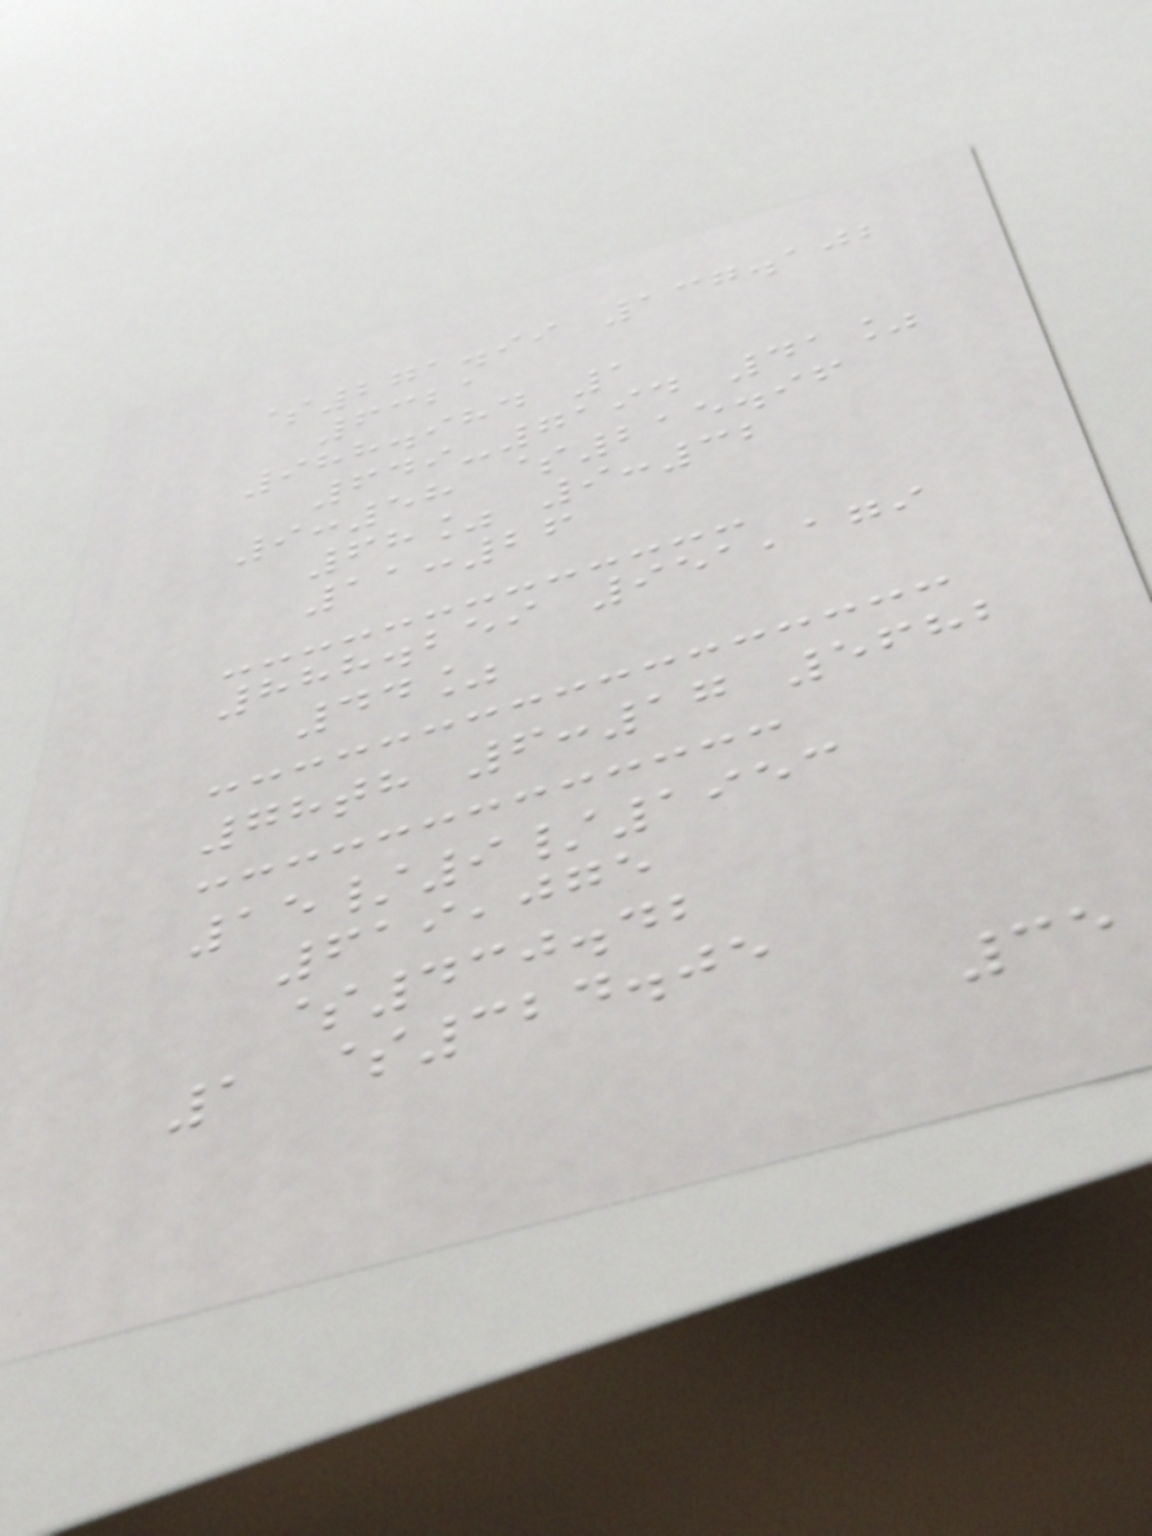$271.99 137.102
6321
988.984 1
649-7194 41%
9:58 $215.96
68% 9:32
11:26
888.259 951,179
44%
78th 6:17 5682
15/9/1953
619,075
$430.42
1 $324.05
35
